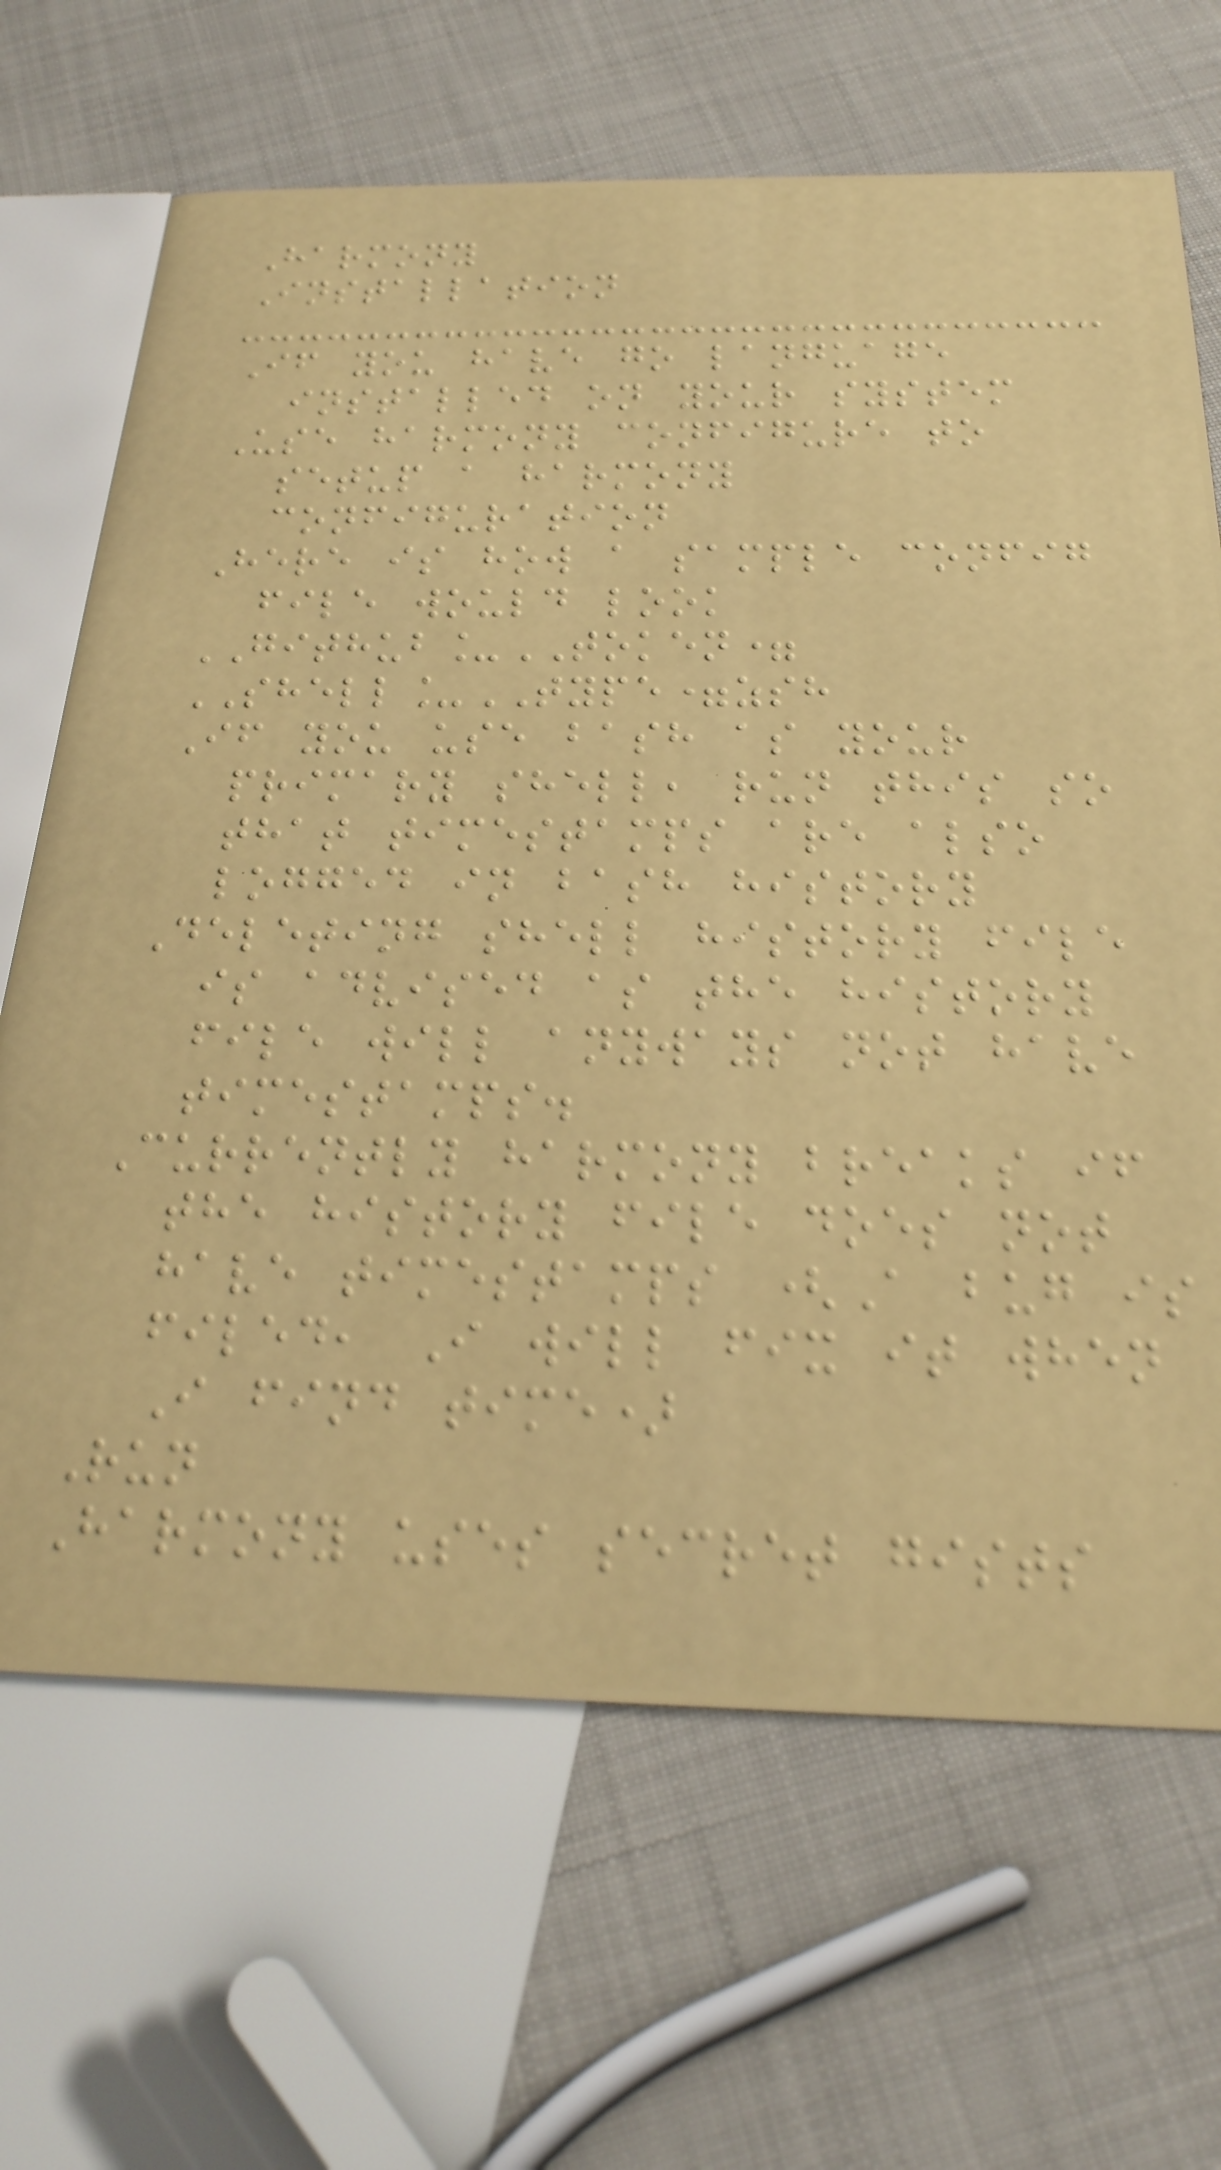Harmony
Installation
If you have go language
installed on your system
Use harmony configure to
setup a harmony
configuration
Here is how a sample config
file would look
GITHUB_TOKEN=
SHELL_TYPE=zsh
If you use bash as your
primary shell, run this so
that timestamps are also
logged in bash history
Deleting shell history file
is advised as the history
file will anyways not have
timestamps.
Currently harmony breaks if
the history file does not
have timestamps (A bug is
filed, I will fix it when
I find time)
Run
Harmony uses secret gists
